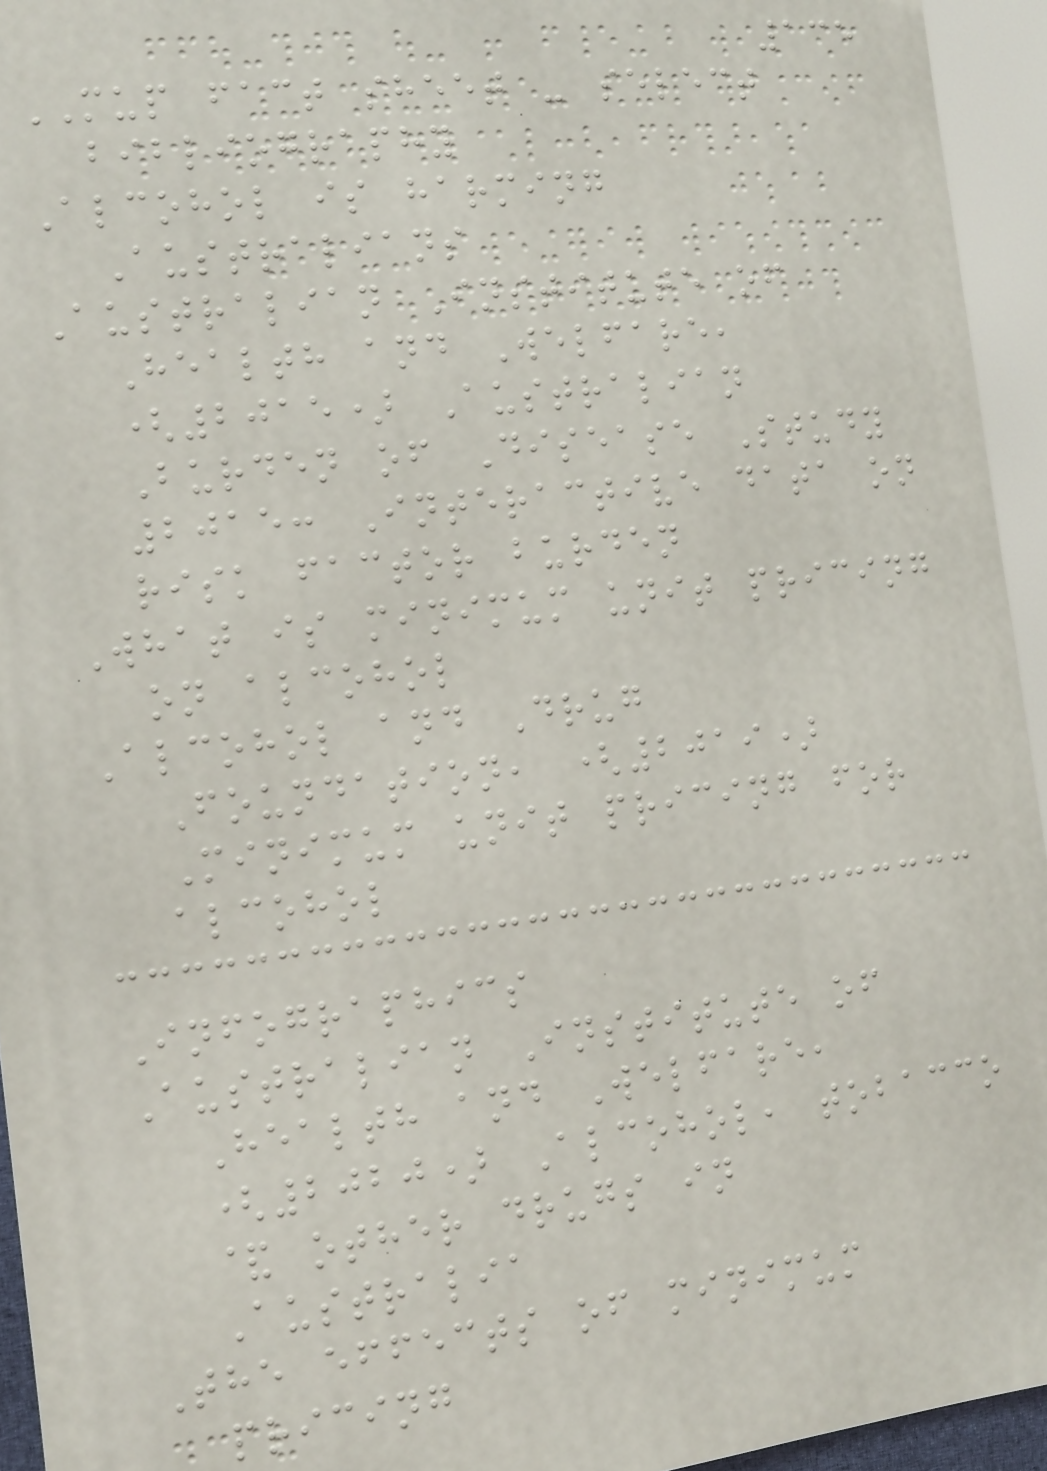135
MUP fact sheet - select
bibliography
Alcohol is harming
Australians
Australian Institute of
Health and Welfare,
(2015) Australian
Burden of Disease Study
2015: Interactive data on
risk factor burden
What is minimum unit pricing
on alcohol
Alcohol and Drug
Foundation, (2019)
Minimum unit pricing for
alcohol
Infographics
Australian Institute of
Health and Welfare,
(2020) Alcohol, tobacco
& other drugs in
Australia
The effects of minimum
pricing
